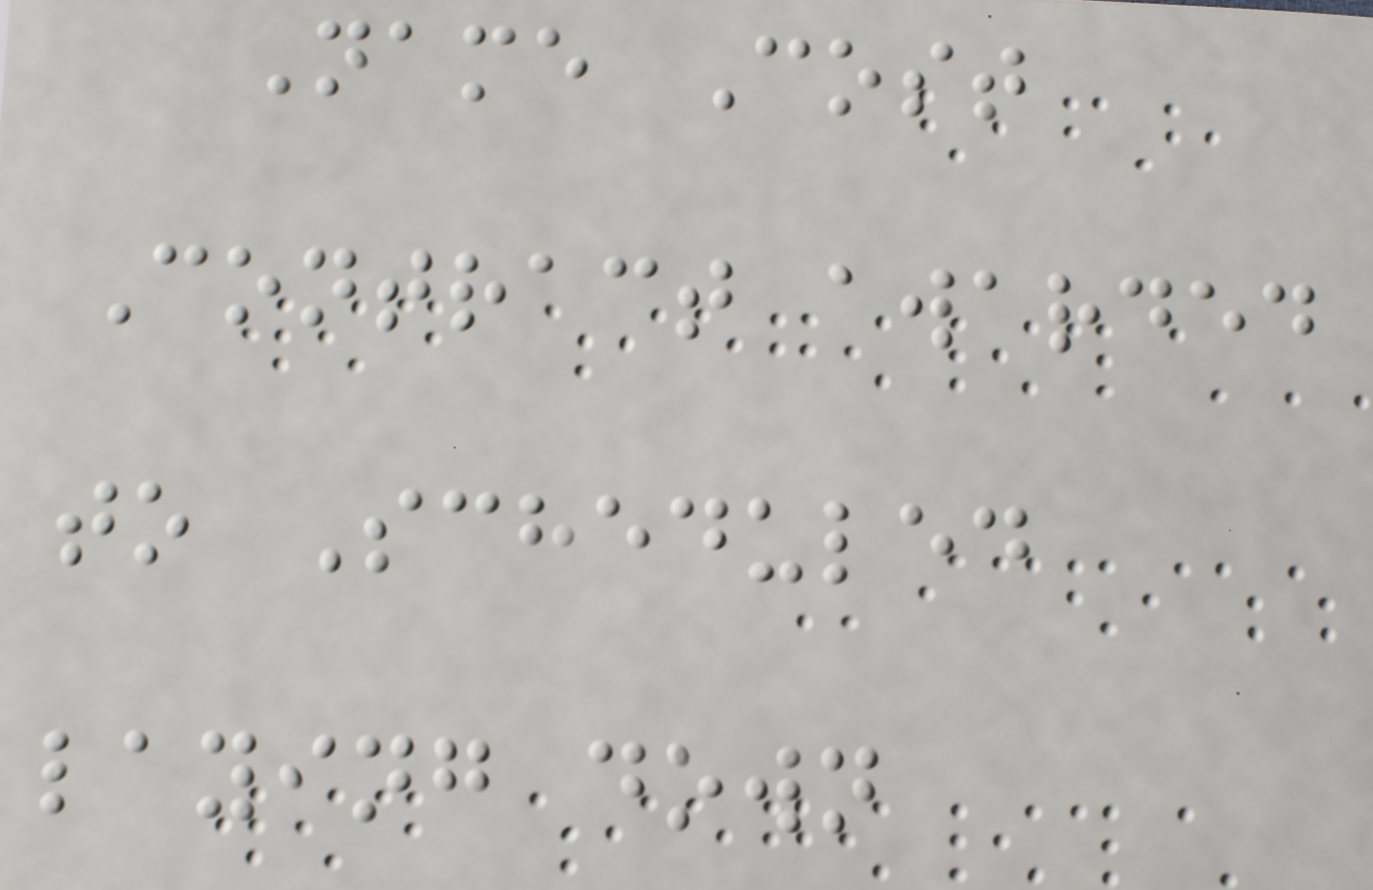Name Cost
Contract awarded
to Scheduled
laying down
